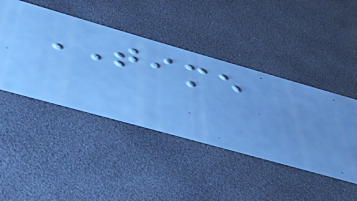TIME
